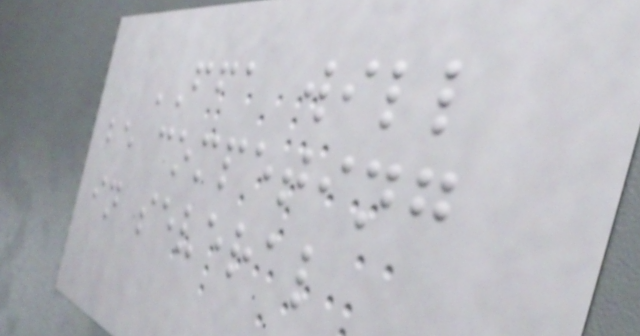FFA will
be competing
in several
